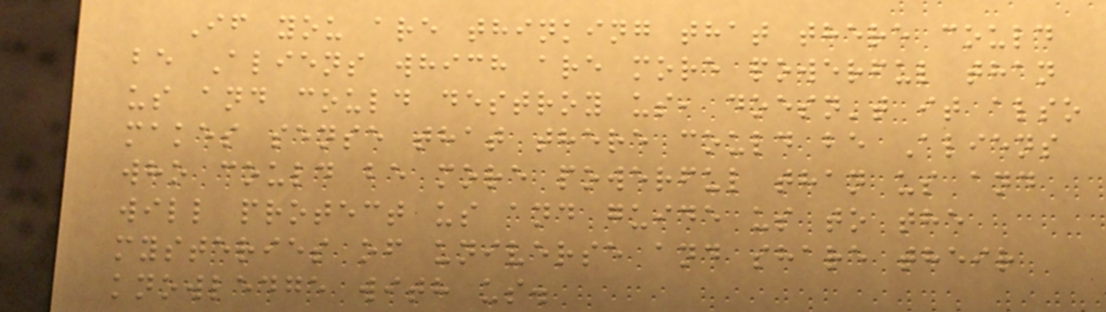If you are thinking that there could
be Aliens which are more powerful than
us and could destroy us, doesn't it also
makes sense that there could be Aliens
who could be more powerful than us and
will protect us and guide us to the
mysteries of universe and share their
knowledge with us.
